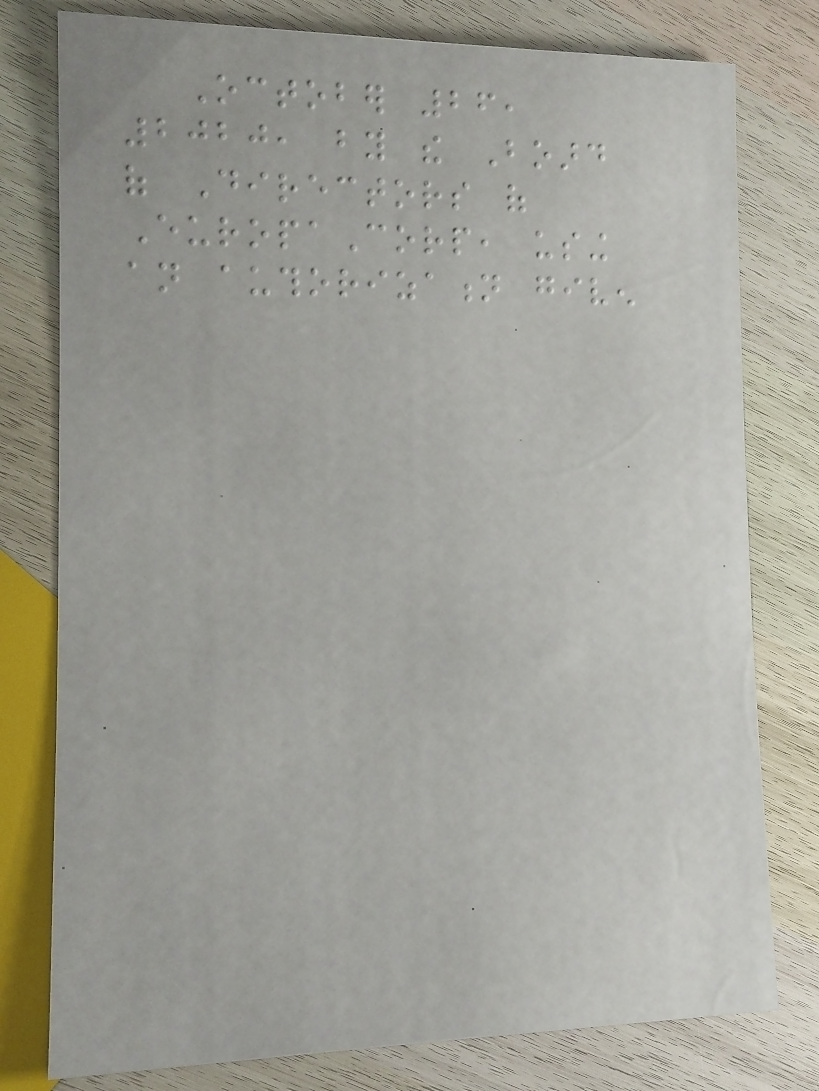October 26,
2020, by the Board
of Directors of
EuropaCorp, using
an authorization given
